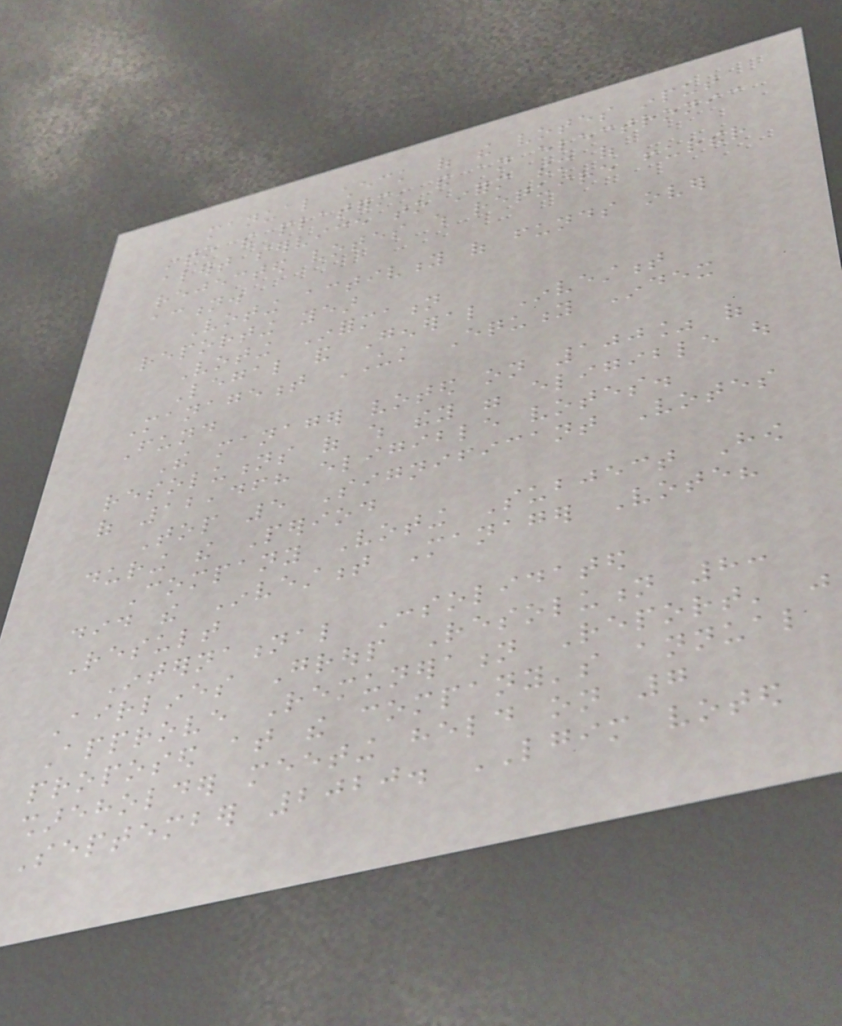manual check of the votes input
into the platform, and an electronic
alert service to inform them of
rejected votes which require further
action.
Voting activity of funds over
reporting year
Voting Information
Legal and General Investment
Management UK Equity Index
Fund
The manager voted on 100% of
resolutions of which they were eligible out
of 12,468 eligible votes.
Top 5 Significant Votes
during the Period
Company Voting Subject How
did the Investment Manager Vote?
Result
International Consolidated
Airlines Group Resolution 8:
Approve Remuneration Report' was
proposed at the company's annual
shareholder meeting held on 7
September 2020. LGIM voted
